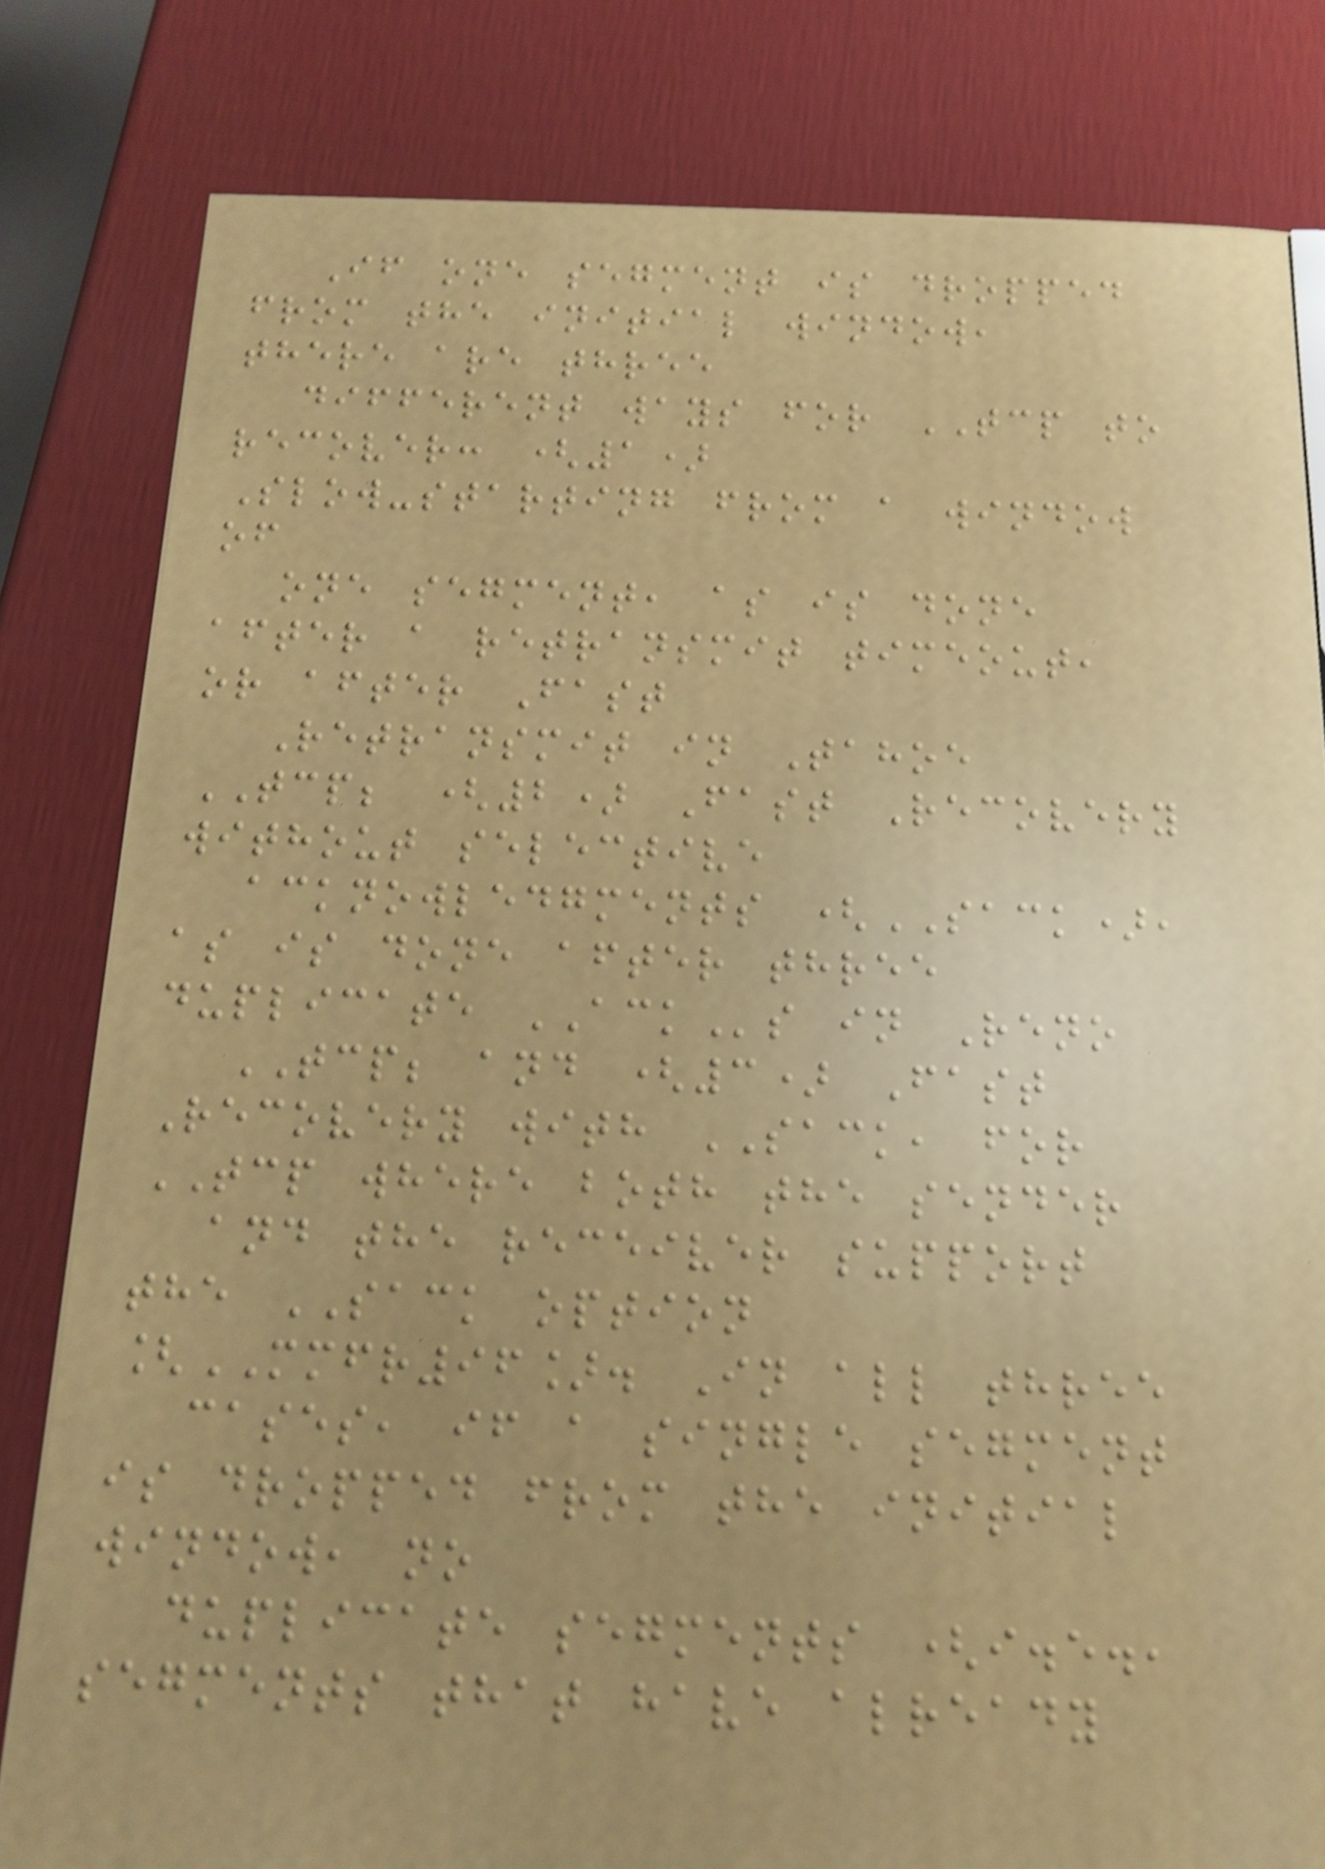If one segment is dropped
from the initial window,
there are three
different ways for TCP to
recover: (1)
Slow-starting from a window
of
one segment, as is done
after a retransmit timeout,
or after Fast
Retransmit in Tahoe
TCP; (2) Fast Recovery
without selective
acknowledgments (SACK),
as is done after three
duplicate ACKs in Reno
TCP; and (3) Fast
Recovery with SACK, for
TCP where both the sender
and the receiver support
the SACK option
[MMFR96]. In all three
cases, if a single segment
is dropped from the initial
window, no
duplicate segments (i.e.,
segments that have already
